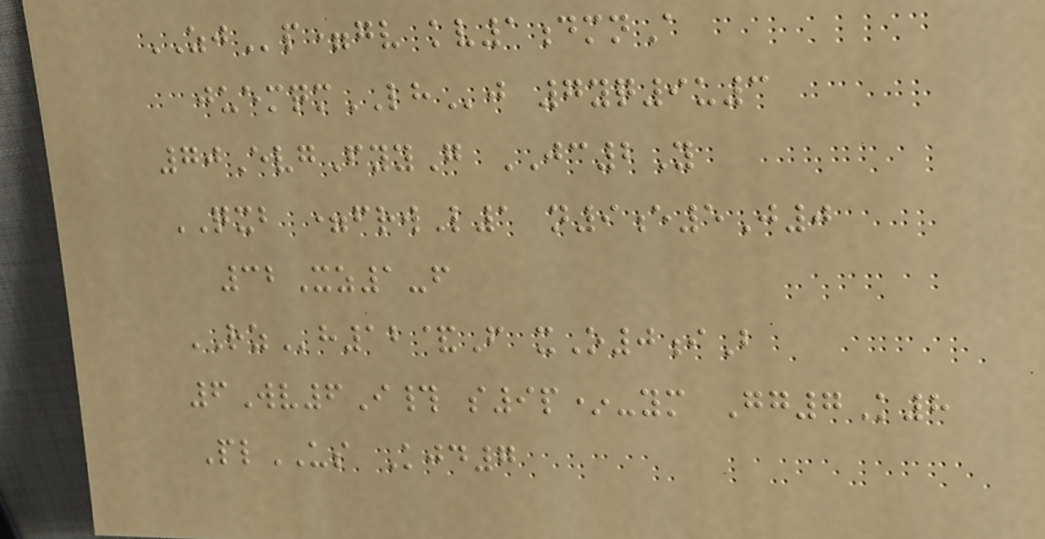ZJp=gv kv1dmnA
juemqmLHj 7yq9u3
70EvgFyyG JC2Y
QXB =frwL1 n9e5J0
32Xz1-f
RZh12&F xO0iB
6Wv6I# s9p*-ym Gg7K8
PlUS Kjd7
